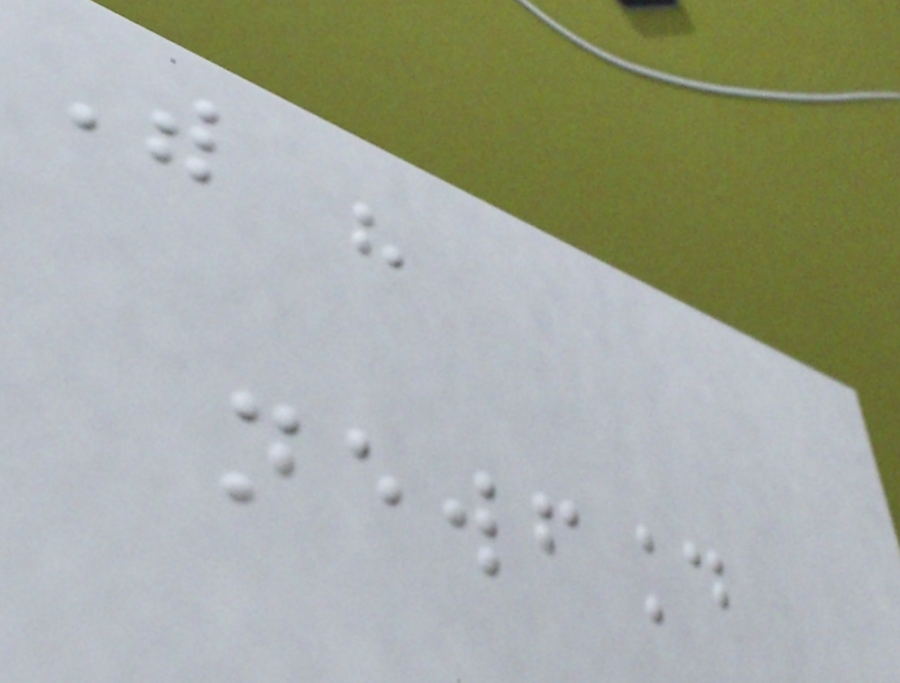With his
newfound
